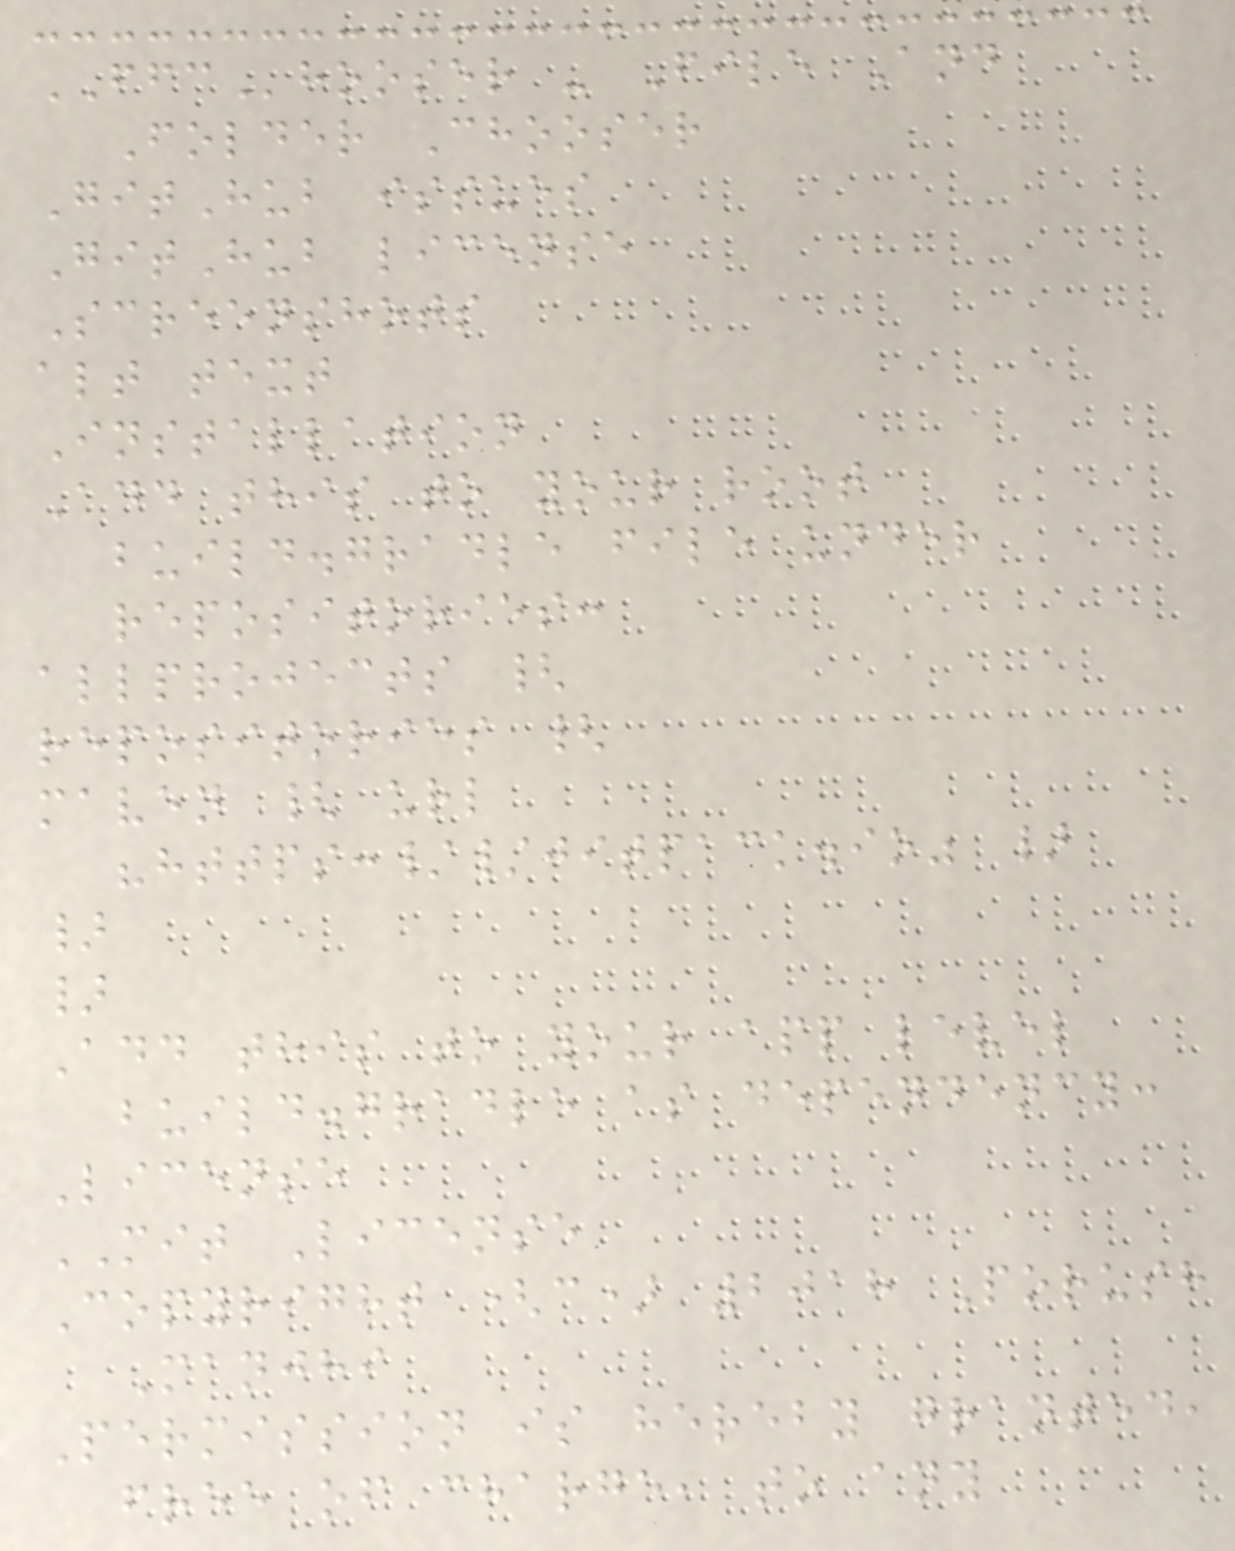FFChooser - File And
Folder Chooser
GitHub issues
GitHub license
Screenshots
alt text
Installation
Add this to your root
build.gradle file under
repositories:
allprojects {
repositories {
maven { url
"https://jitpack.io" }
}
}
Add this to your app level
build.gradle as dependency:
License
MIT License
Copyright (c) 2018 Porush
Manjhi
Permission is hereby granted,
free of charge, to any
